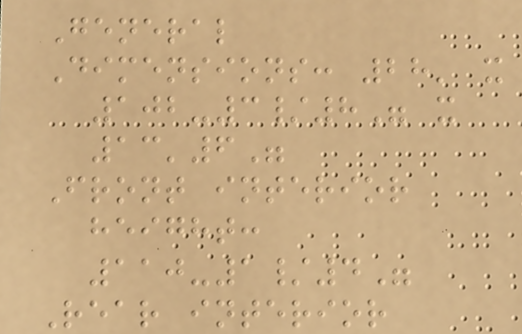General
Dimensions: 28' x
102-3/8" x
13'6"
Front interior
height:
110-1/4"
Rear interior
